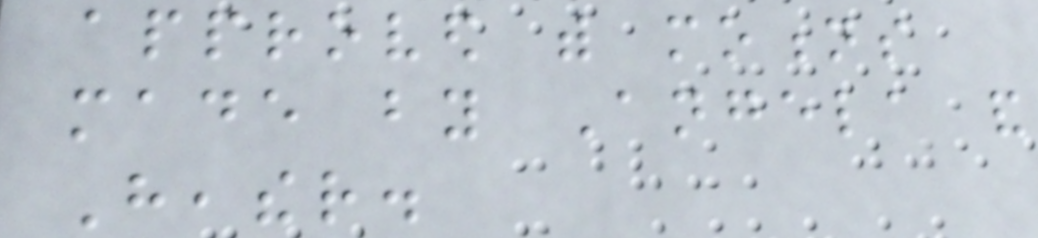approved with motions
made by Angela and
Heather.
